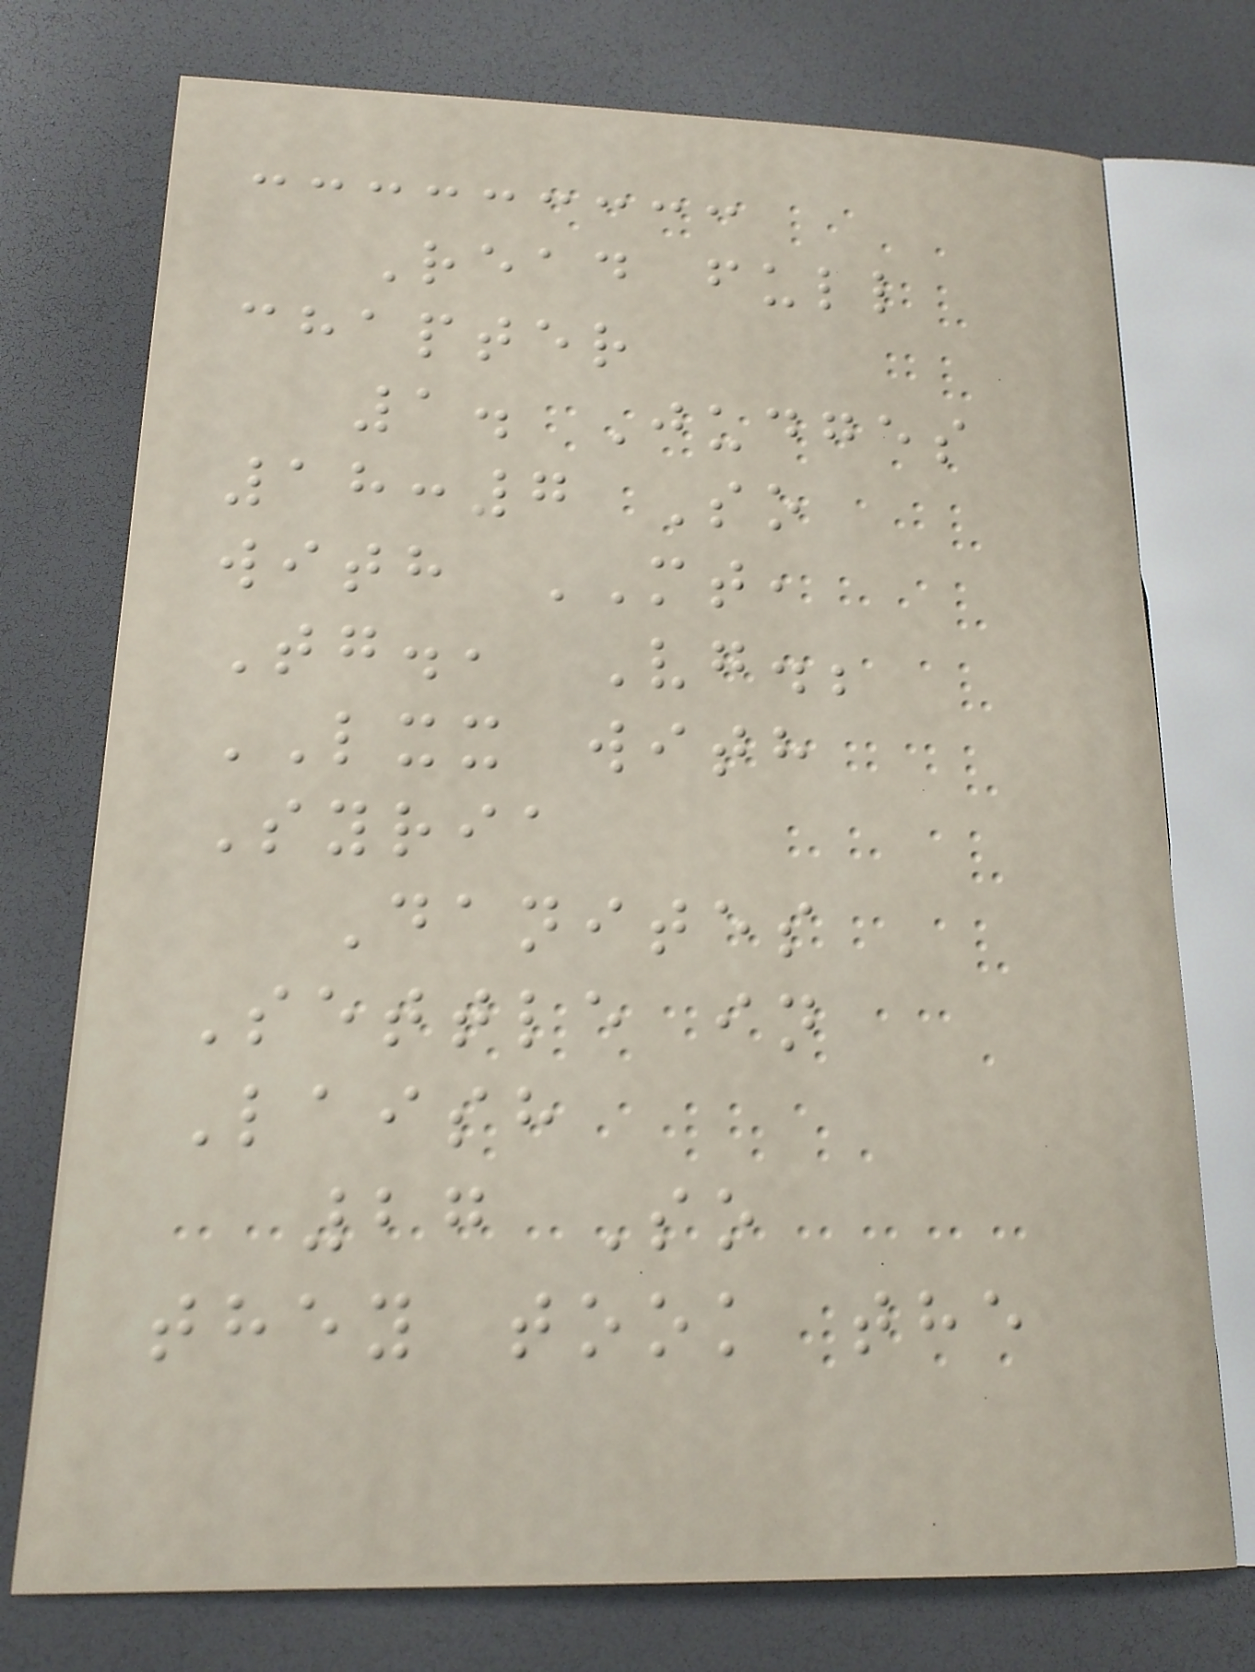Read full
chapter
1. Judges
18:7 So
with MT,
Tg., Vg.;
LXX with
Syria
Danites
Settle in
Laish
27 So
they took the
